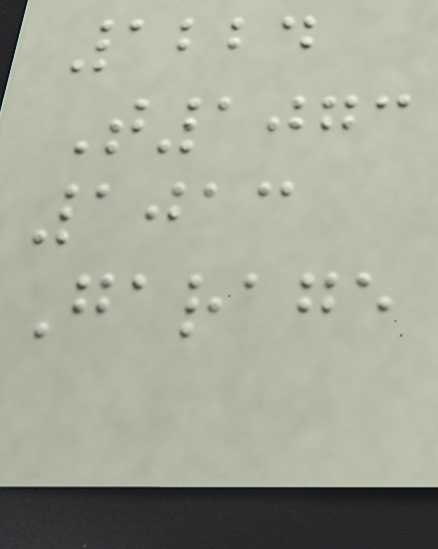1224
T1073
1013
Garage
